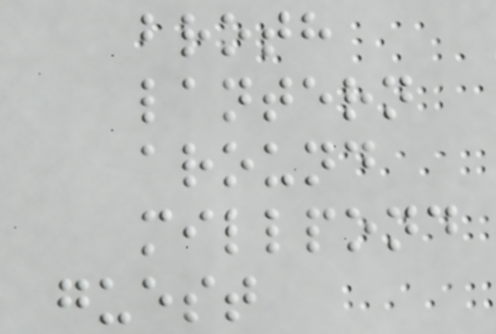broth
lantern
around
millpond
guest
